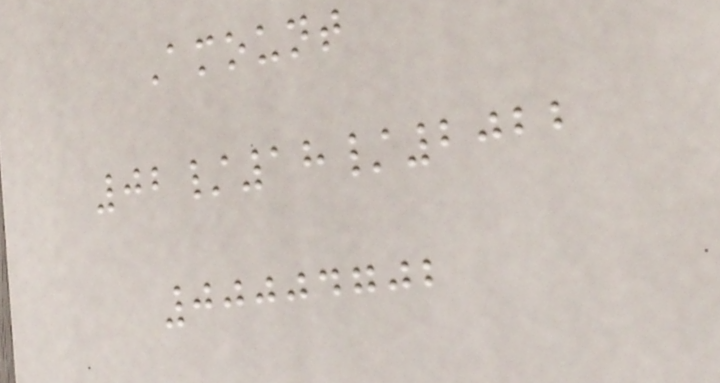Amount
02/18/2022
00004702
